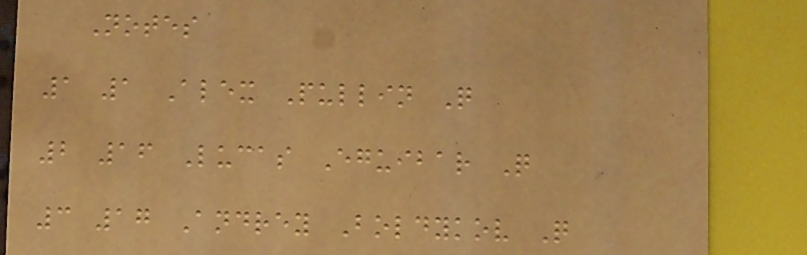Notes
1 1 Alex Pullin Q
2 16 Lucas Eguibar Q
3 17 Andrey Boldykov Q
